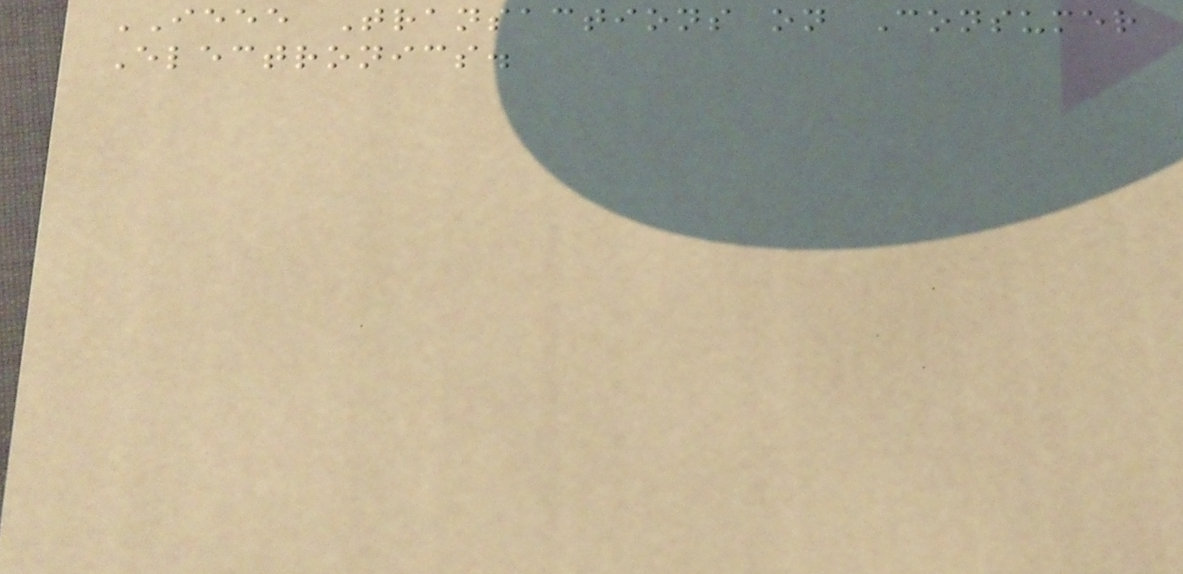IEEE Transactions on Consumer
Electronics.
